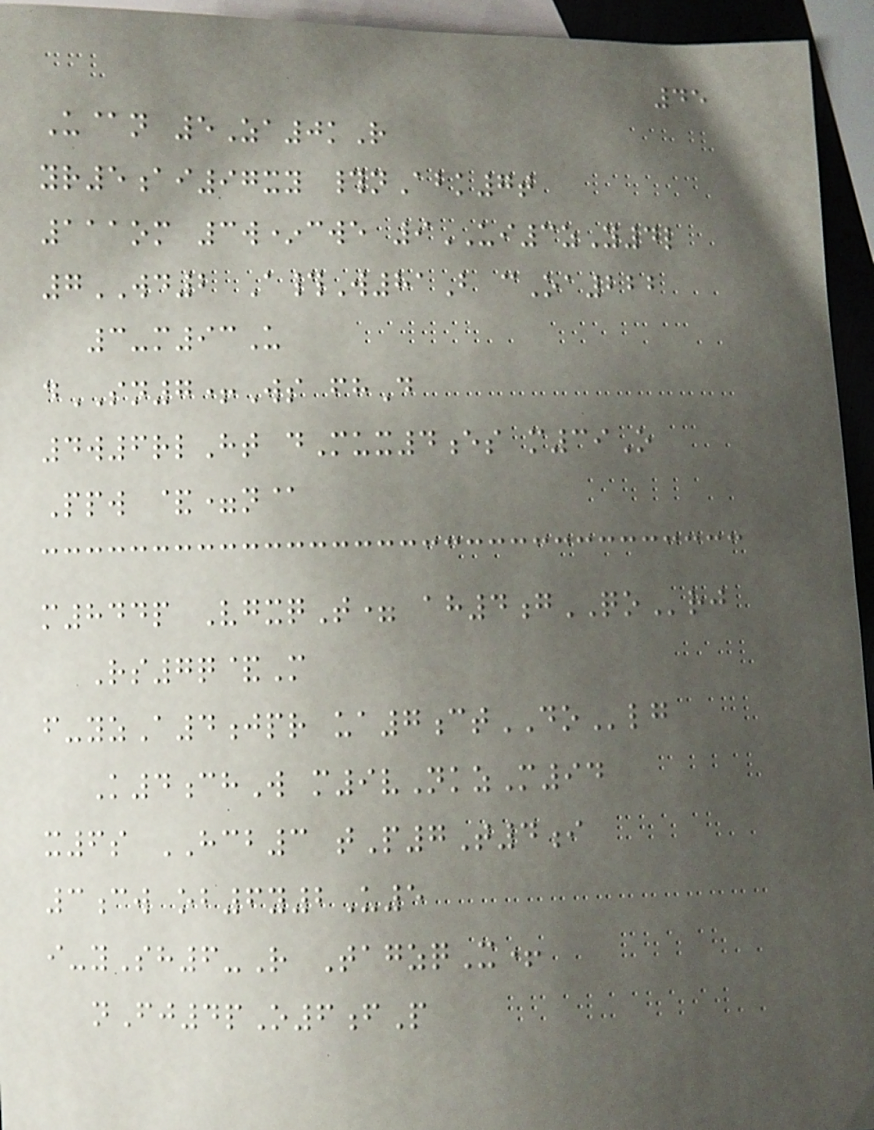45
U@n 5Za0kR
yr5ai97xy #nAbk7t
111om 3w*cwe 9UI3zY4l
7WD2 A#W81B cOa222
3-m93U
dSN7+Ws fhD
4w6rlHt dMux4es m39O
Ppw &=n@
m844p VgxqT= ah4gQOrj
Rs7q&M
f-yzA4jpr ua7ctDOlg
K4chW m9vNkzM94
x6s HCB3 tP7T4i
3cw ob6y2U5
i-ySh6-R TagzqX+
nFj4pO6fP
